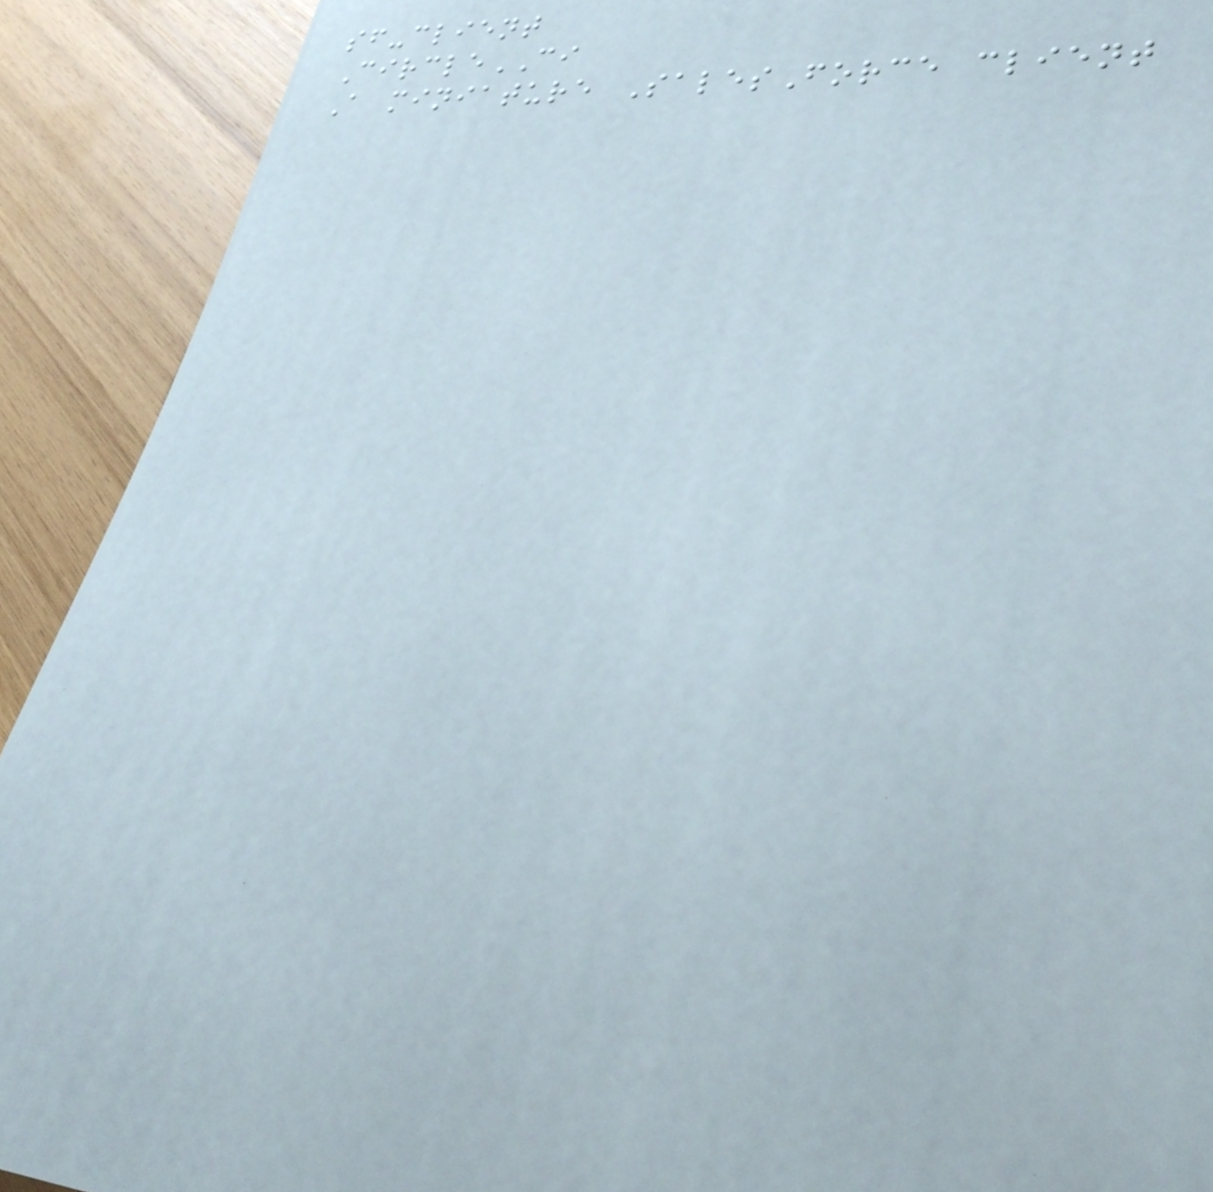sf-client
CircleCI
A miniature SalesForce client
